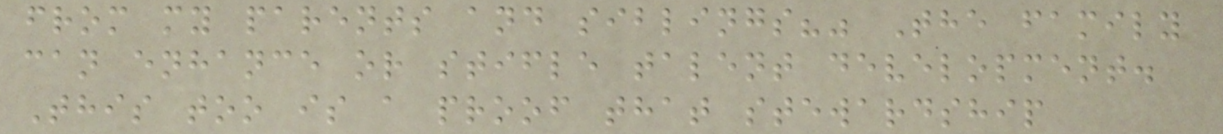from my parents and siblings?" The family
can enhance or stifle talent development.
This too is a proof that stewardship
